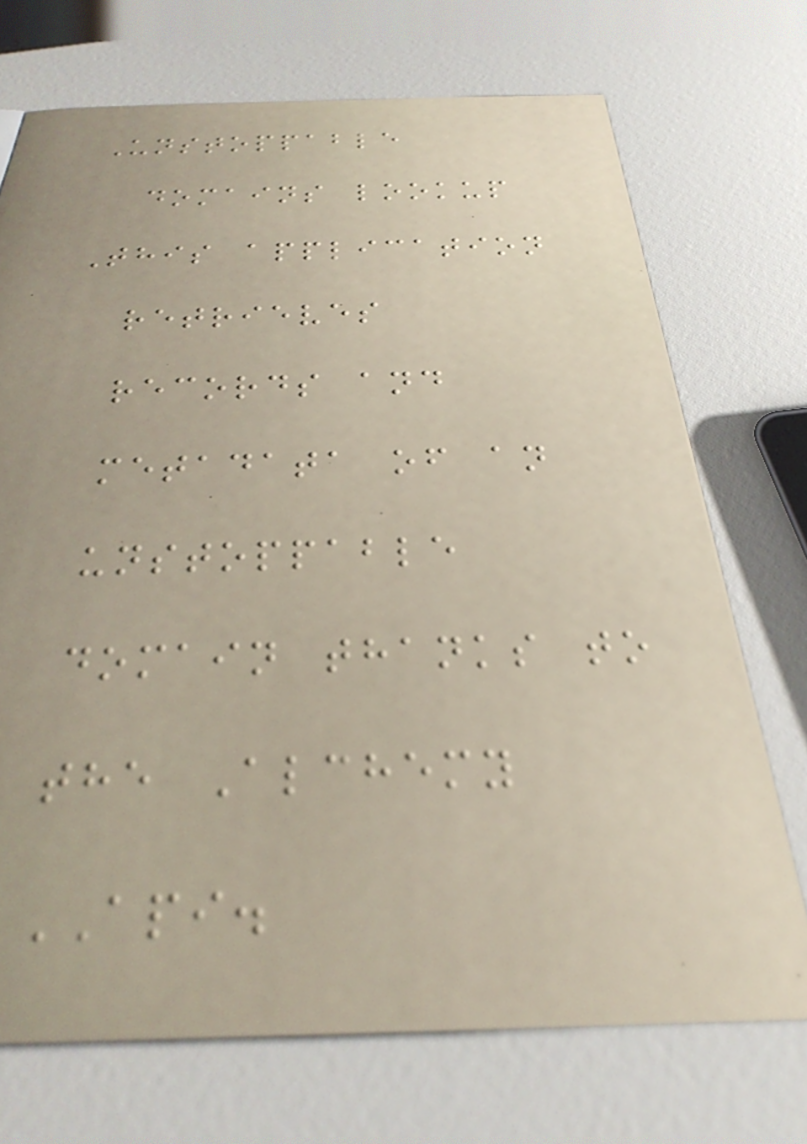Unstoppable
domains lookup
This application
retrieves
records and
metadata of an
unstoppable
domain thanks to
the Alchemy
API.
